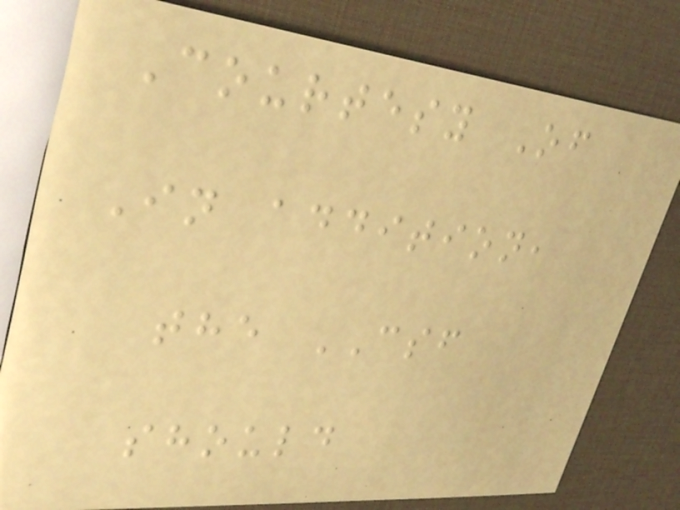Courtesy Of
In addition,
the CSF
should
